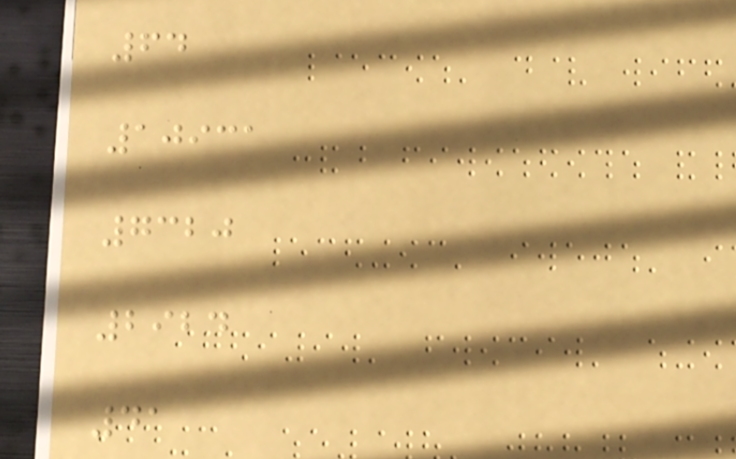64
10931
7320
2924
41
